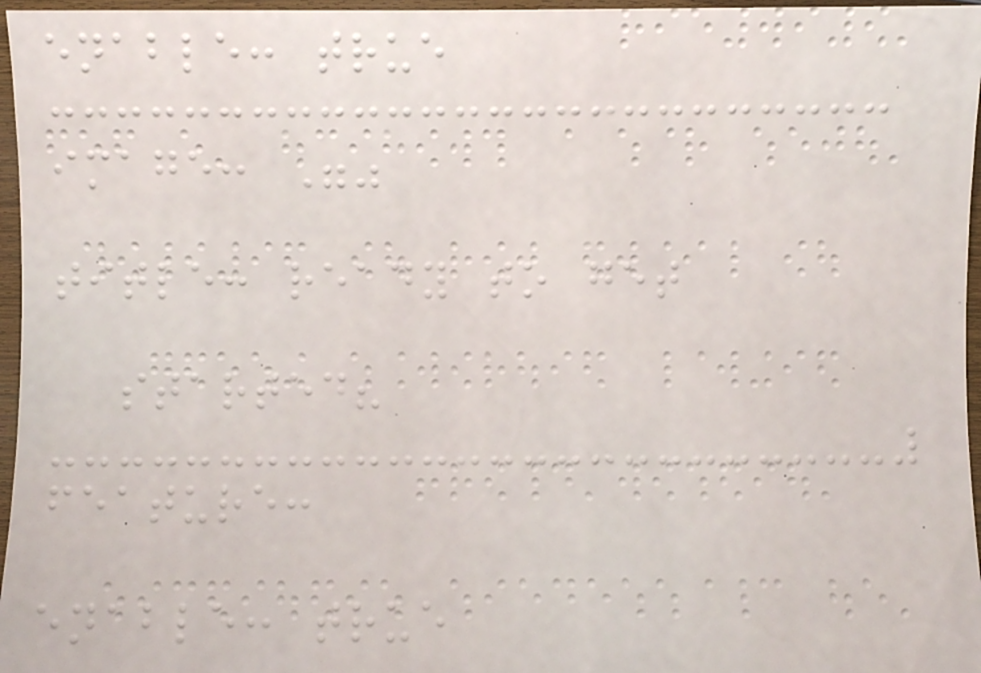enable: true
image: ""
title: ready to get
started?
feature:
enable: true
